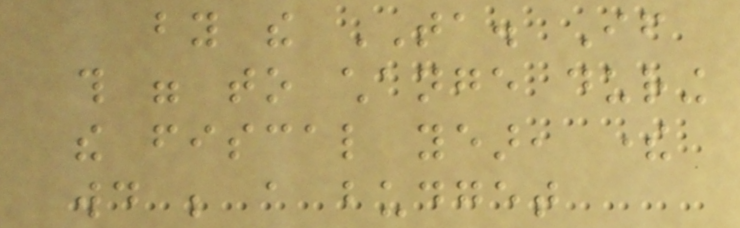by the TA. If
this were to change during
the fiscal year, there
would be a budget
